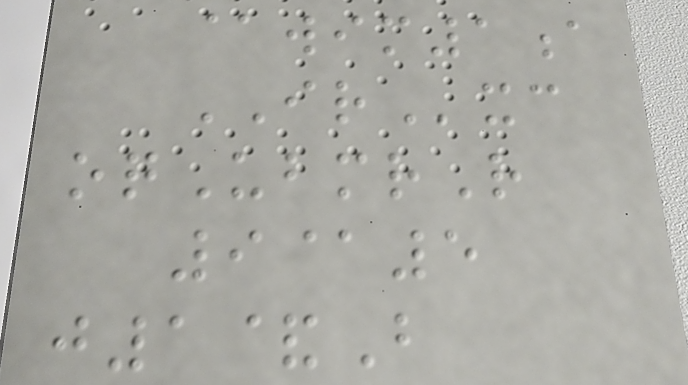@wim1a
IRxc
oqUbmrR
9@5
j1&B
